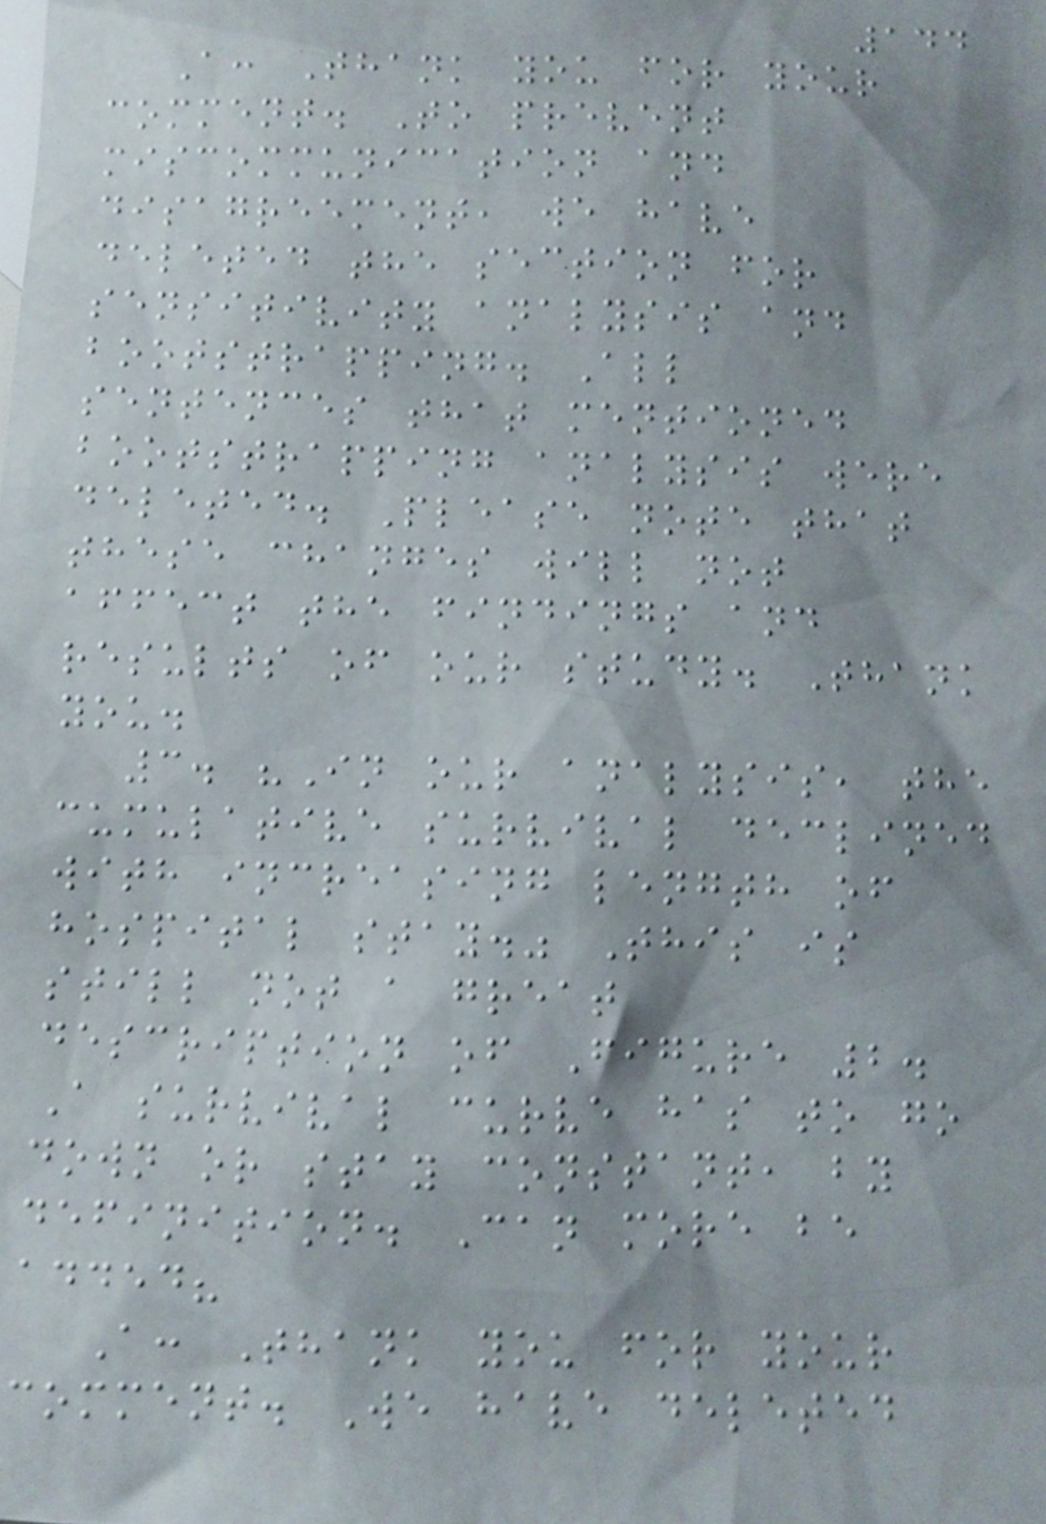144
A: Thank you for your
comment. To prevent
miscommunication and
disagreement, we have
deleted the section for
sensitivity analysis and
bootstrapping. All
sentences that mentioned
bootstrapping analysis were
deleted. Please note that
these changes will not
affect the findings and
results of our study. Thank
you.
3. "In our analysis, the
cumulative survival declined
with increasing length of
hospital stay." This is
still not a great
description of Figure 2.
A survival curve has to go
down or stay constant, by
definition. Can more be
added?
A: Thank you for your
comment. We have deleted
